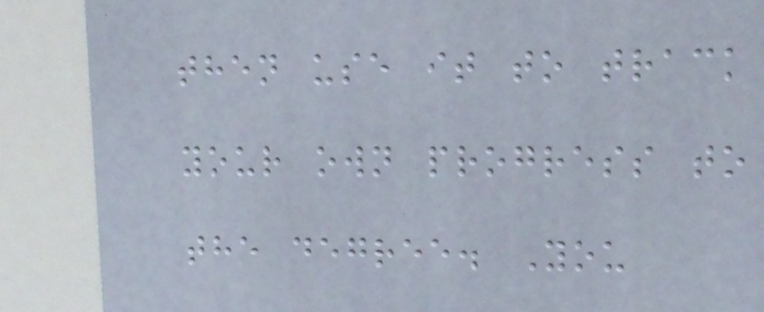then use it to track
your own progress to
the degree. You
